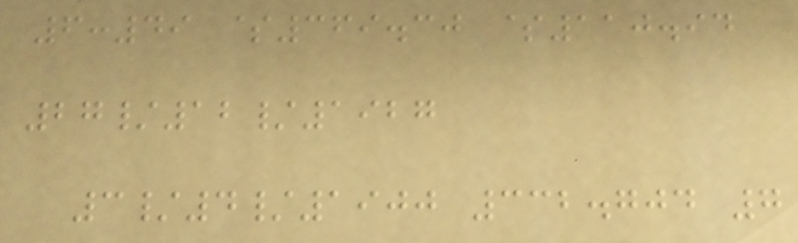6:49 $369.30 $110.94
27/12/1927
3/4/1900 332.704 7
